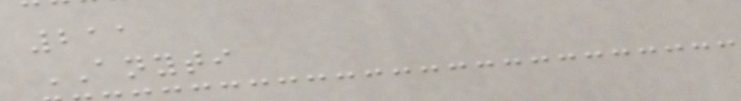211
ANYTI
